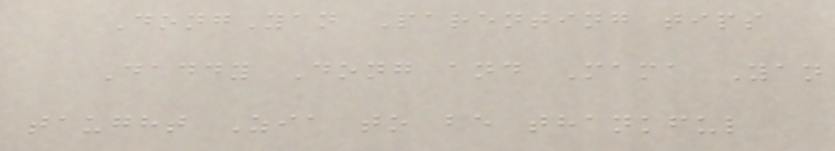DongYan Parenting tips
Daddy Dong and Mama Yan
taught Zia to be thankful
